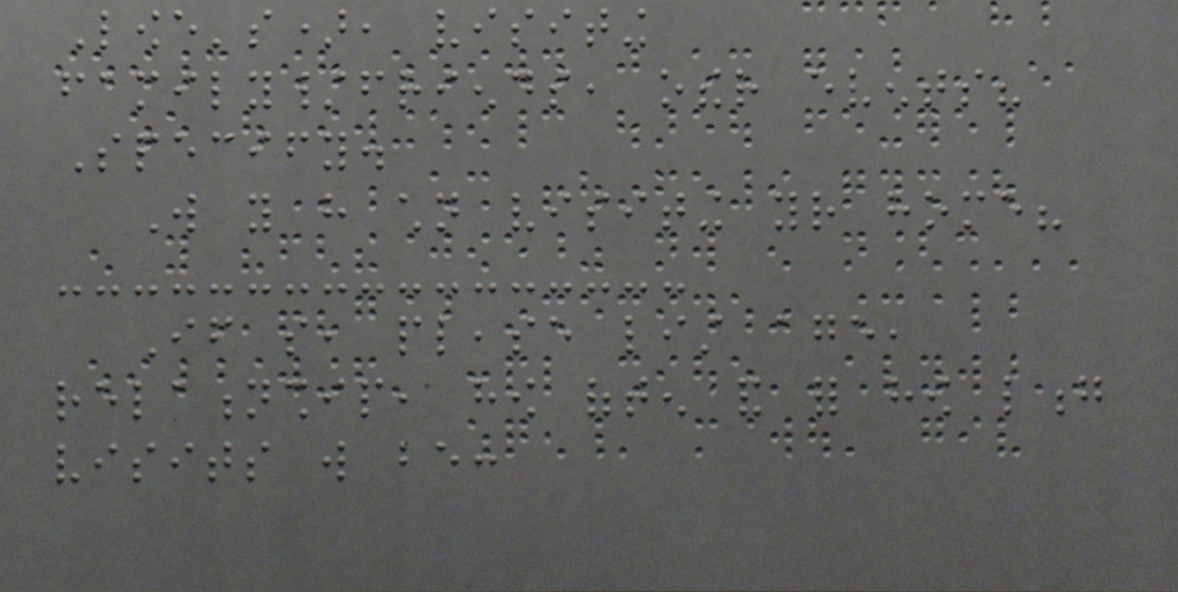Lowe's), visiting
family/friends, other events?
Specify.
Will you have children visiting your home?
If so, please list age,
relationship, how often and for how long
visits will be:
